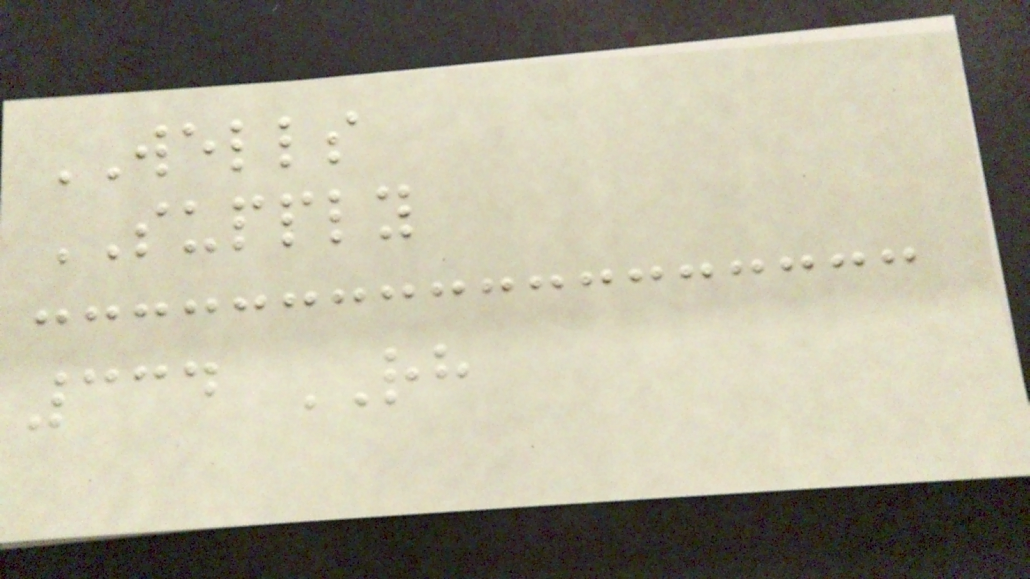WELLS
SUPPLY
334 RH
